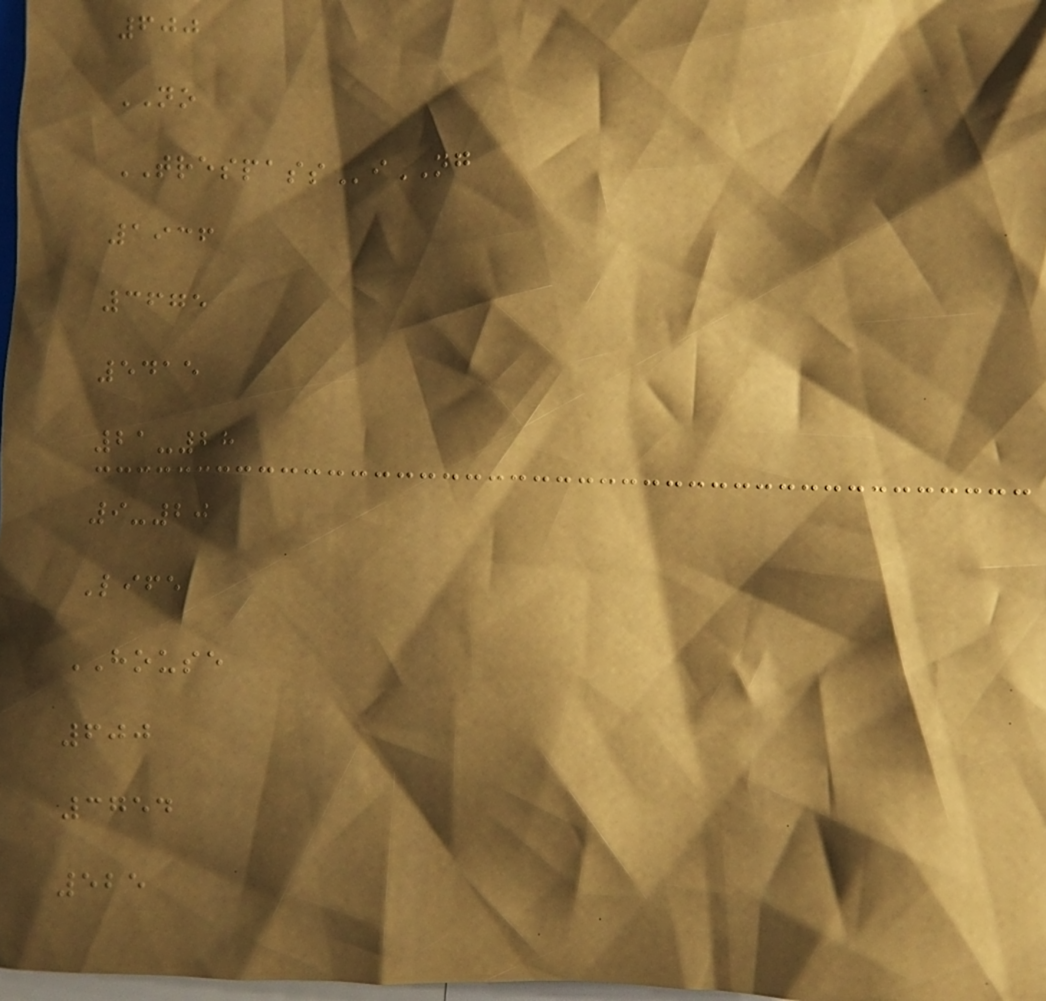600
NO
TRESPASSiNG
1936
3675
5415
21-28
9-20
Life
HOUSE
600
3754
525
